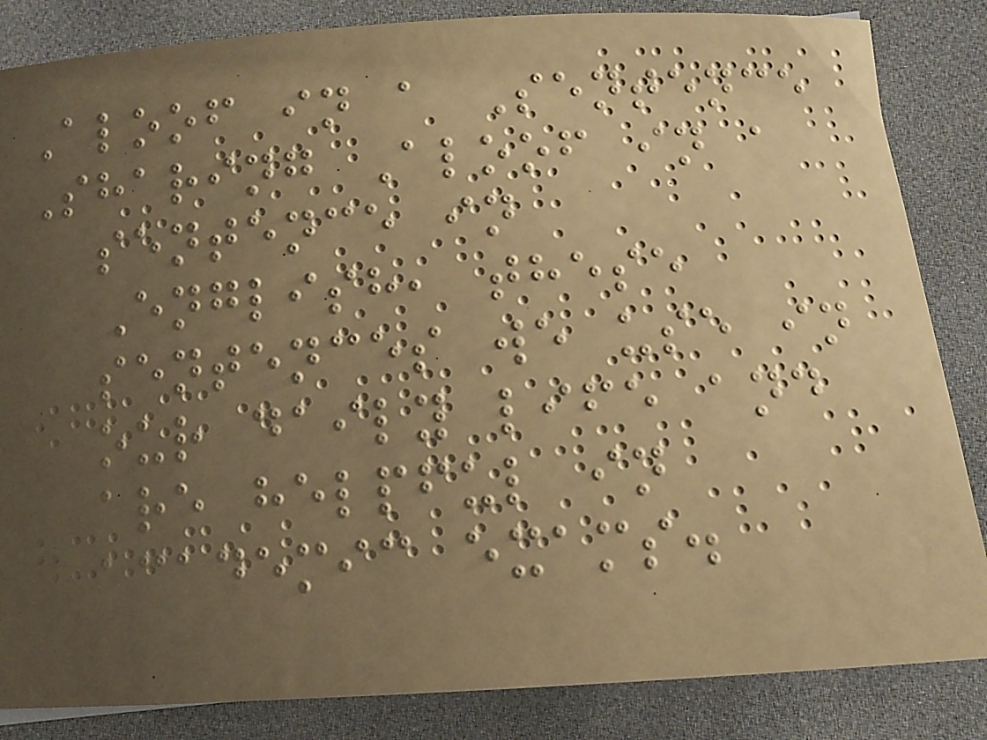Aloof in a Sentence
Sharing Aloof in a
sentence in
English, these
sentences we use in
our daily life and
are helpful in
academic exams.
